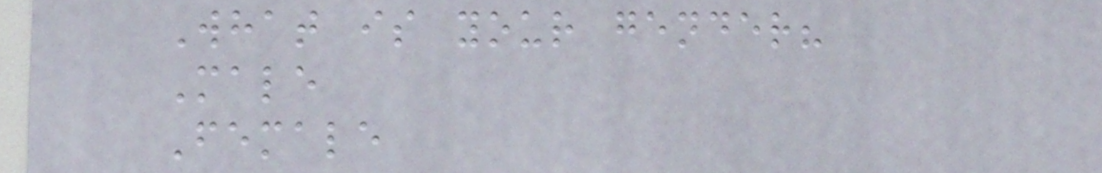What is your gender?
Male
Female
